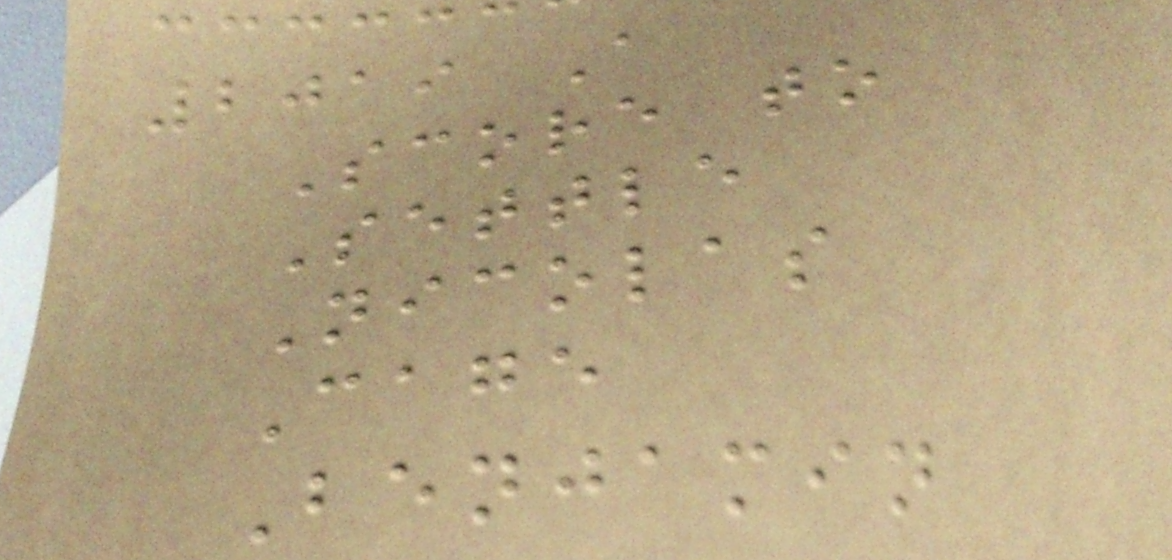2019 A
Score to
Settle
Nicolas
Cage
Benjamin
